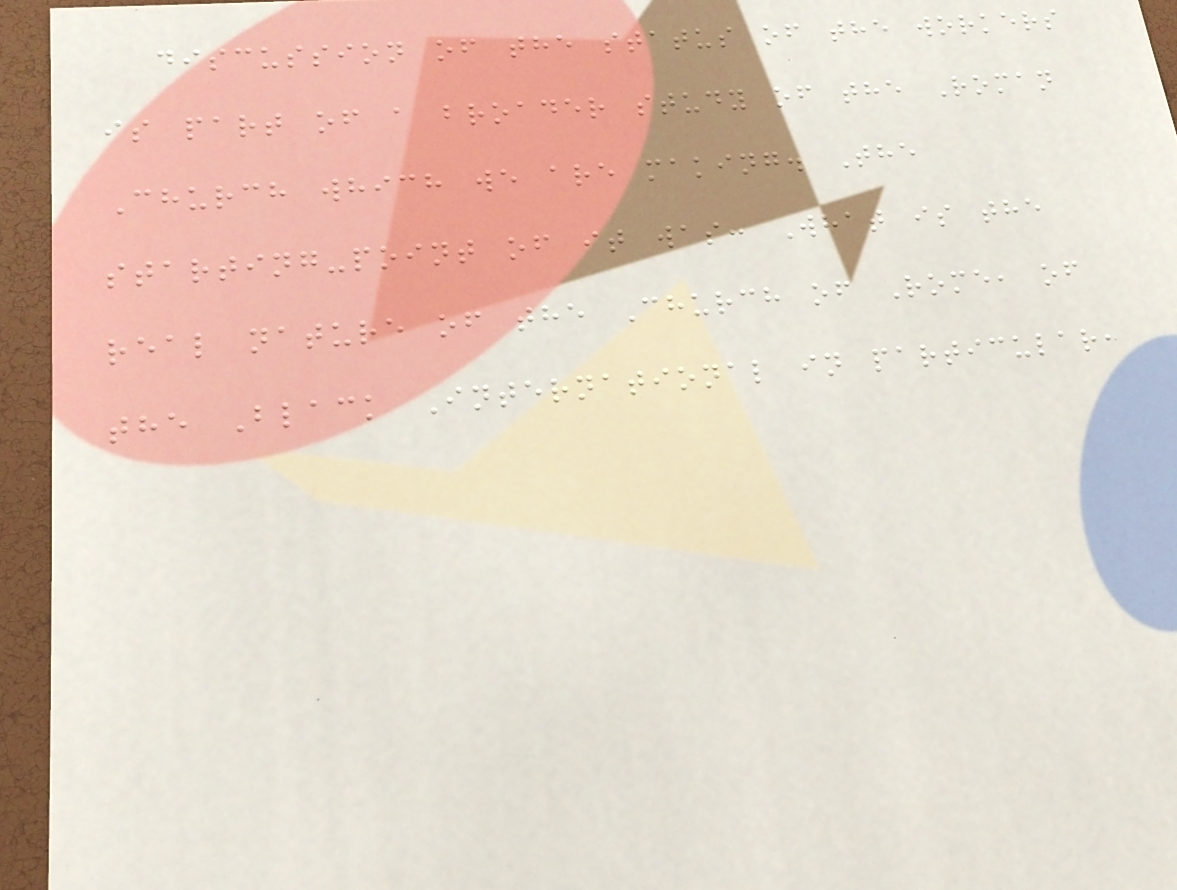discussion of the status of the workers
is part of a broader study of the Roman
Church which we are making. The
starting-point of it was: What is the
real nature of the Church of Rome, of
the Black International in particular,
